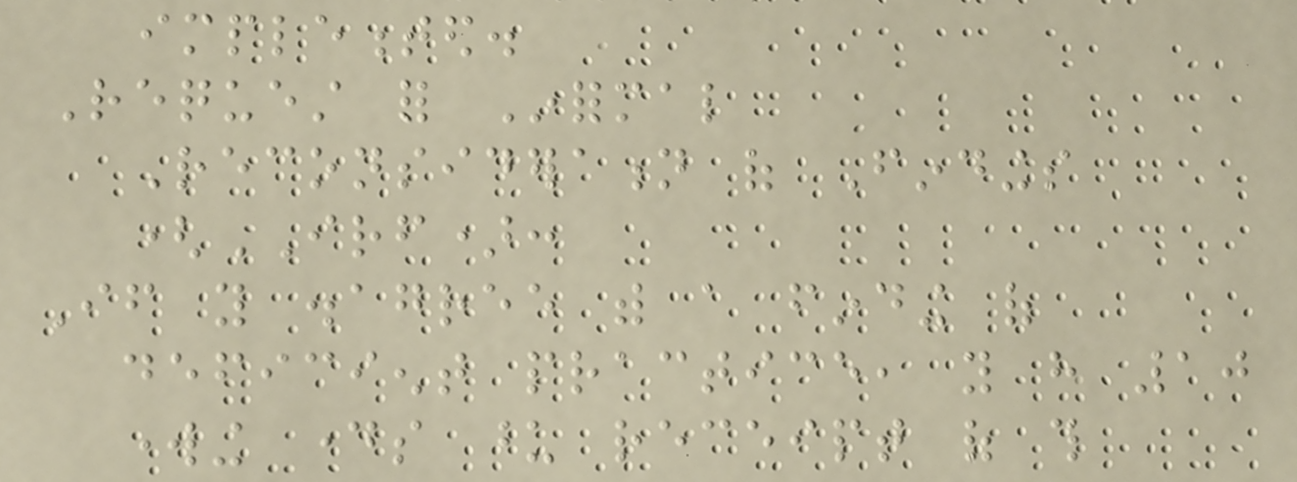implemented.
Request for Informal
Reconsideration of Findings
(IRF):
If you disagree with a finding of
deficient practice, you have 10
working days upon receipt of this
